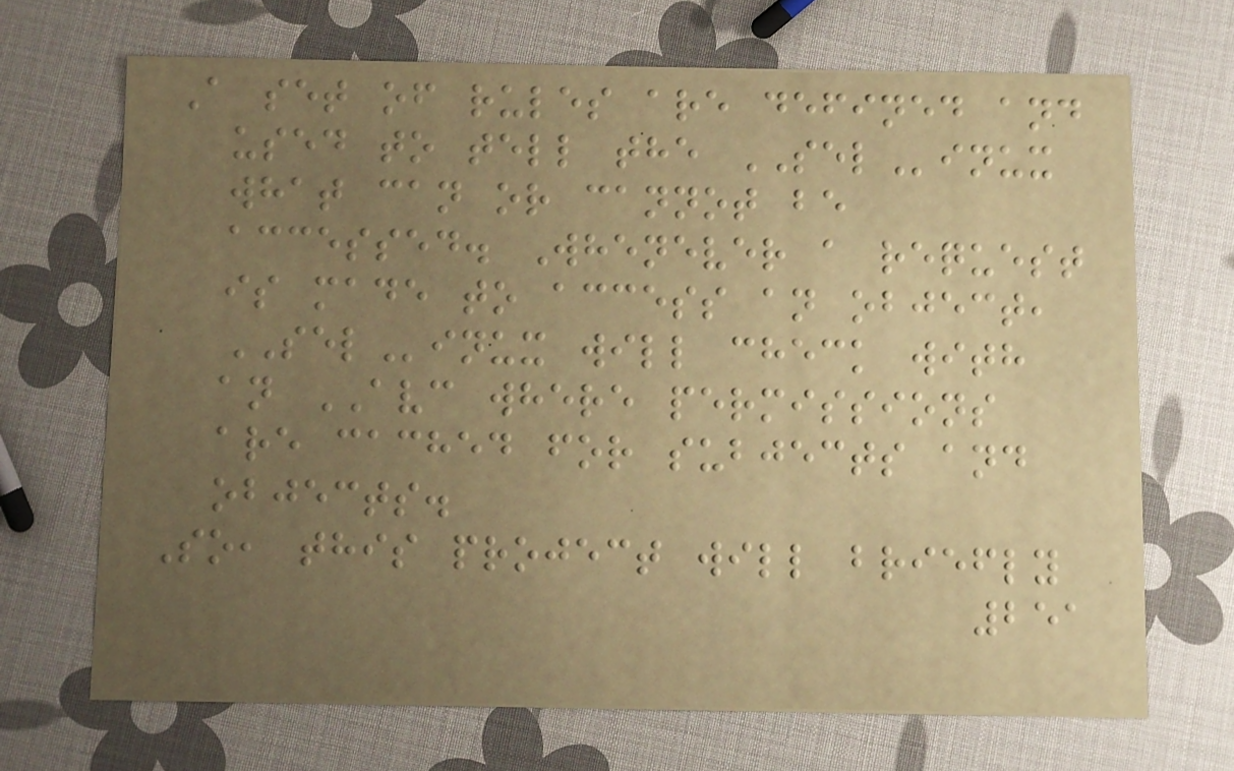A set of rules are defined and
used to tell the SELinux
what can or cannot be
accessed. Whenever a request
is made to access an object,
SELinux will check with
an AVC where permissions
are cached for subjects and
objects.
So, this project will briefly
251
